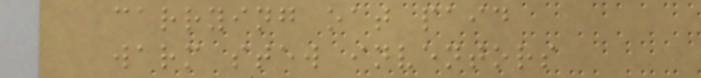carrying oat paid
warm stew inventors
